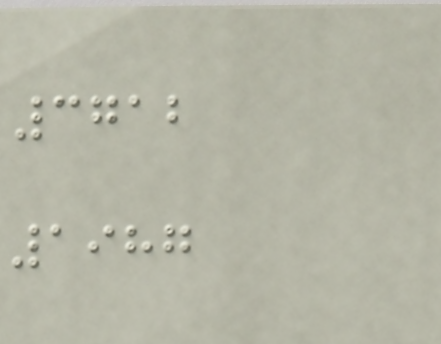3712
1987
